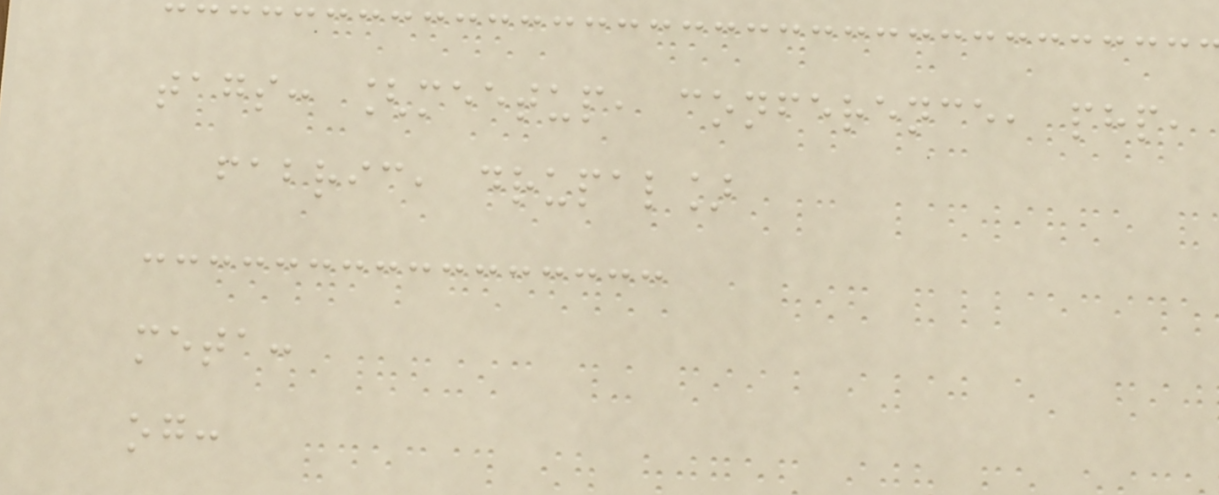tags: [meetup, conference, php,
fabric, drupal]
meta:
og:
